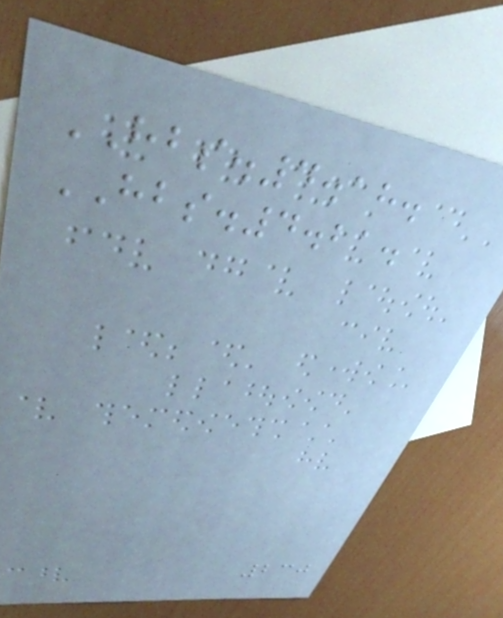HBS.4.18.
HBS.4.21.
230
